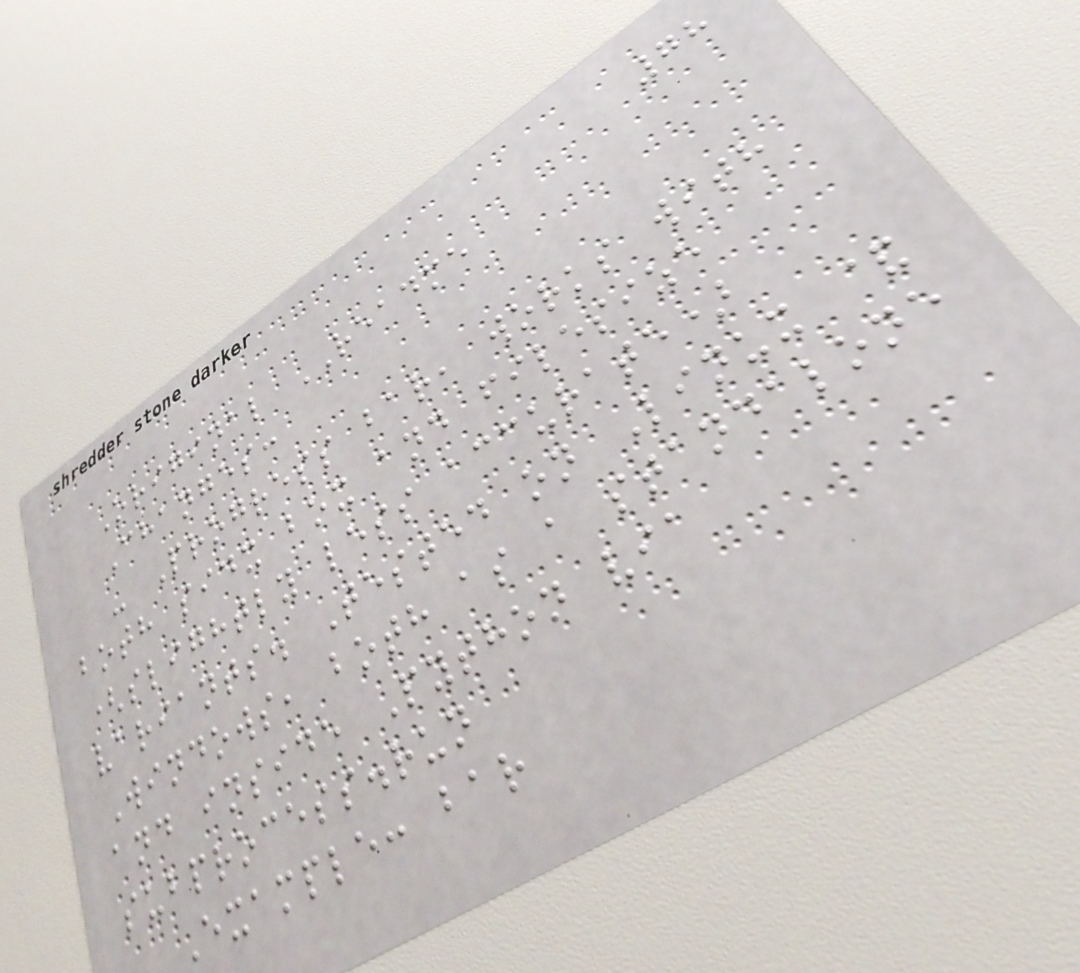78
Original README
Changes:
- Progress bar, works with
both sidx box and filesize
(slightly less accurate)
variants. Tested on Linux &
Windows, both as a standalone
and inside Python via
subprocess.run
Example: bar
